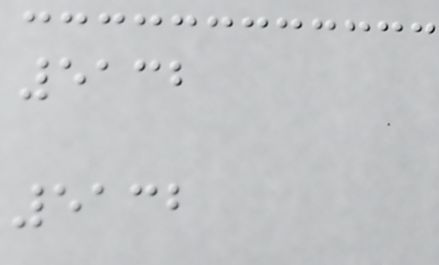5132
5132
